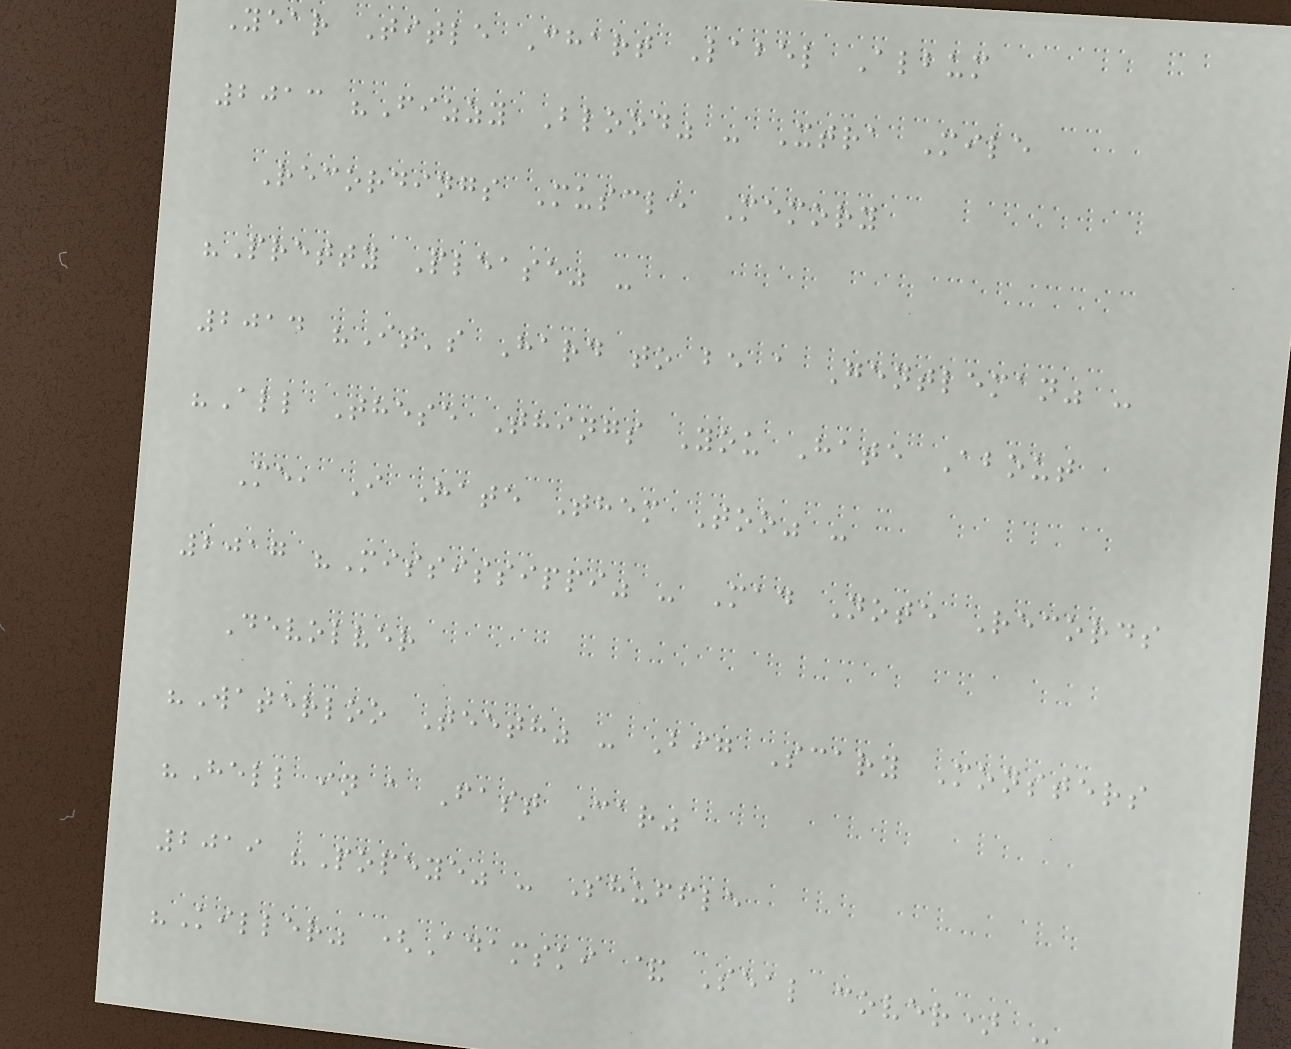Year Title Chart Label Album
2013 "Fizzy Blood" - Xtra Mile
Recordings Muscle Memory
"Pretty Please" -
2014 "It's Hard to be a Gentleman" -
"All These Things You Hate About
Me, I Hate Them Too" -
2017 "Mississippi" - Mad Note Records
Devolver
"Waterloo Teeth" - Big Scary Monsters
"Hell in a Fast Car"
2019 "Popeye" - Shuffle
"Killer" (Adamski & Seal cover) -
